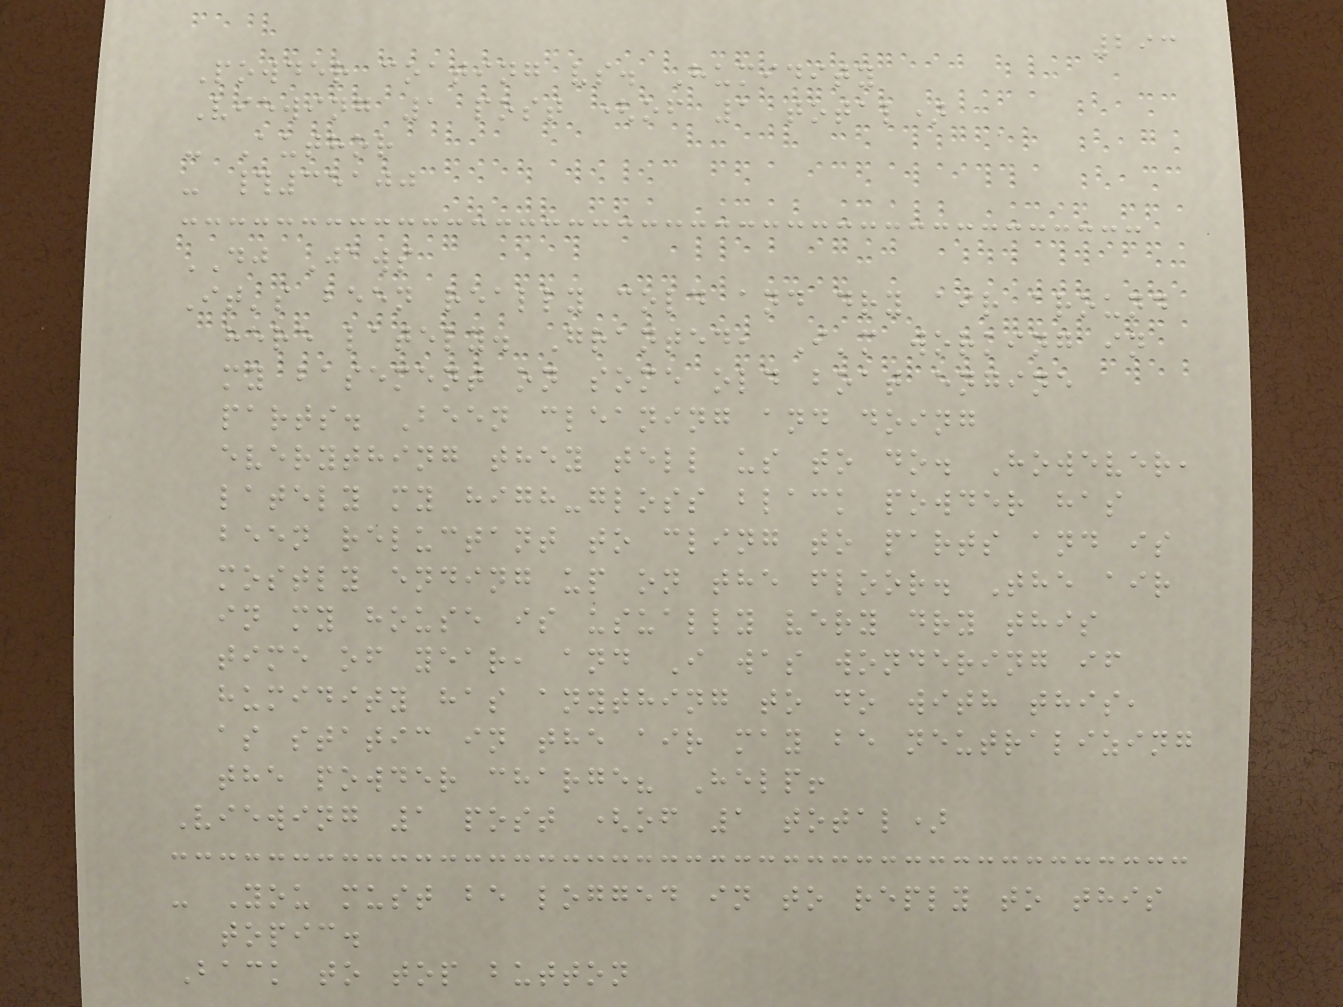293
Powder coating vs. Humidity
Viewing 1 post (of 1 total)
- Author
- #35100
DJ Jaws
It's been really cold and dry air around
here lately. Granted, I'm working in
my basement on some old boat engine
parts. Been cleaning and doing
everything they tell us to do. However,
lately my high-gloss black powder has
been reluctant to cling to parts and is
mostly ending up on the floor. The air
in my house is usually very dry this
time of year, and I was wondering if
humidity has anything to do with this,
as static in the air may be neutralizing
the powder charge? Help!
Viewing 1 post (of 1 total)
- You must be logged in to reply to this
topic.
Back to top button
